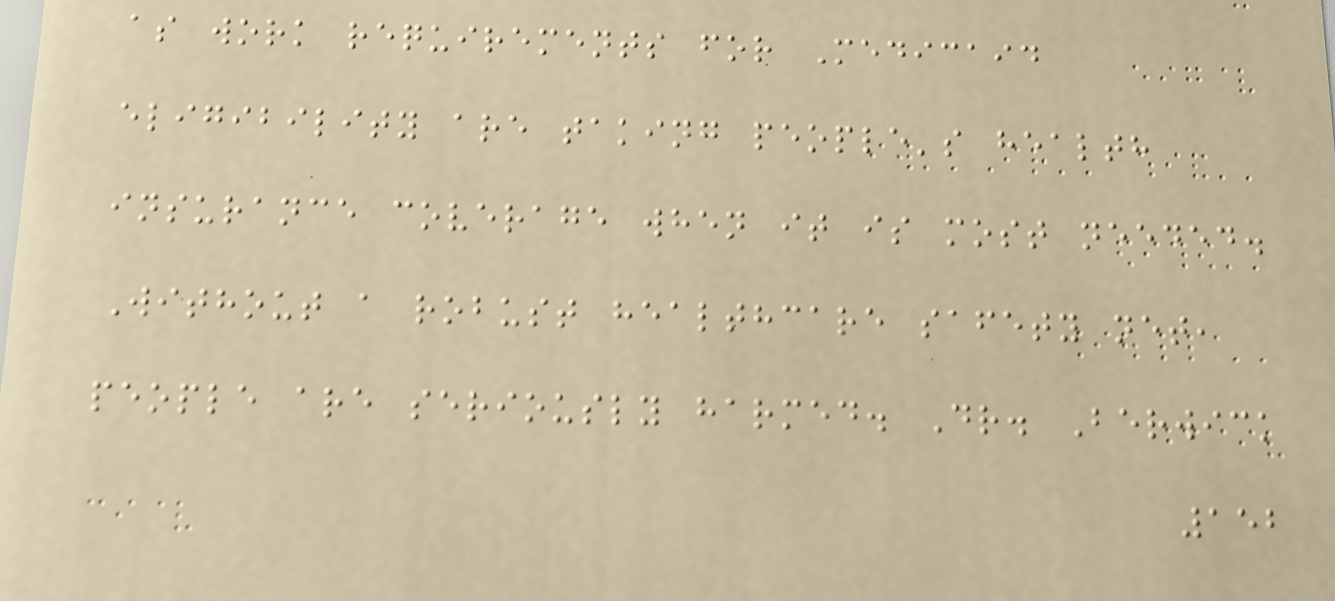as work requirements for Medicaid
eligibility are taking people's health
insurance coverage when it is most needed.
Without a robust healthcare safety net,
people are seriously harmed. Dr. Berwick
152
